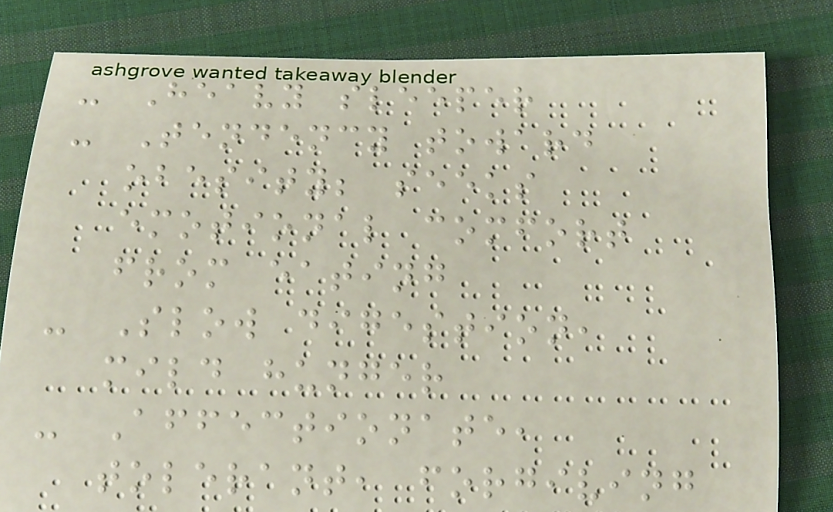- Heavy sleeper
- Tendency toward
obesity; seeks
emotional comfort
from eating
- Slow digestion,
mild hunger
- Affectionate,
tolerant, forgiving
